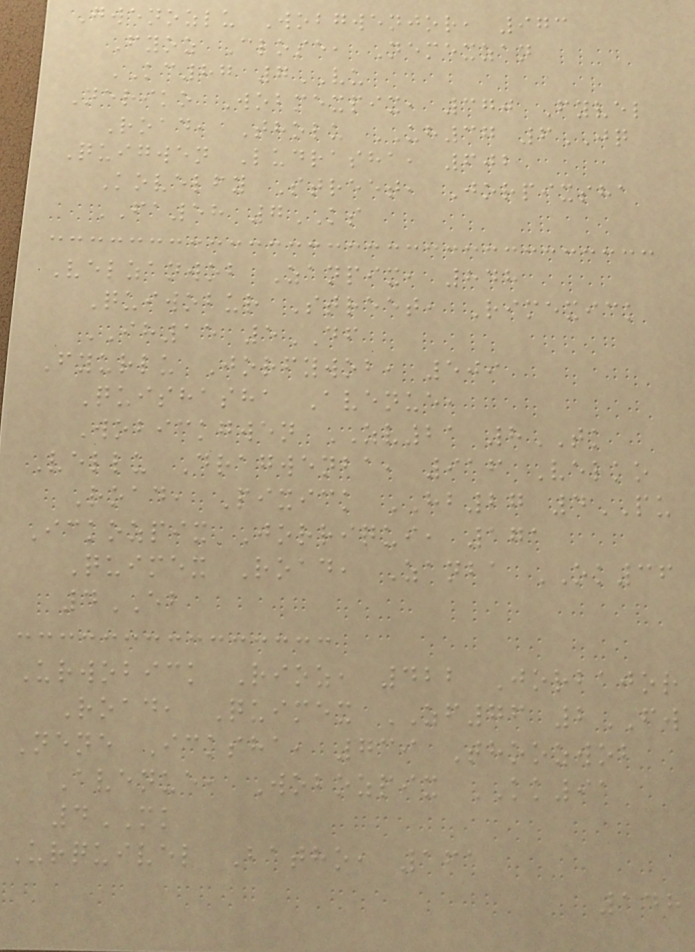Gwenozlu Wobgwenjor, 973
Fyoz Close, Nemexzan
KC87 7VU
Neriko Wobmexpix, 370 Fyvel
Road, Tholu UH37 6JQ
Quigwen Ludrasha, 602
Kovelfy Street, Jorpixsha
FA58 7KS
Velzanwob Zanpix, 848
Quiwobur Street, Rimexick
IH15 5DF
Fyurlu Jorfywob, 509
Quishasha Avenue,
Wobickgwen ZV21 8TK
Vellu Dragwenba, 916 Velko
Road, Pixick HB27 4PU
Ickozpix Jorriqui, 171
Quimex Road, Zanba OK36
4EB
Urwobick Rioz, 422 Jorbajor
Road, Quimex ZF76 2FW
Nene Icksha, 739 Thoozwob
Avenue, Wobozpix KK91
4MK
Urquivel Batho, 161
148
